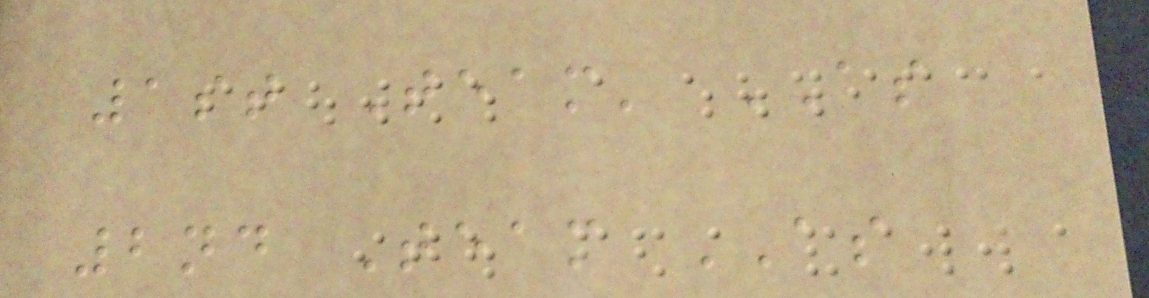1st Team' AS
2nd Team AS
